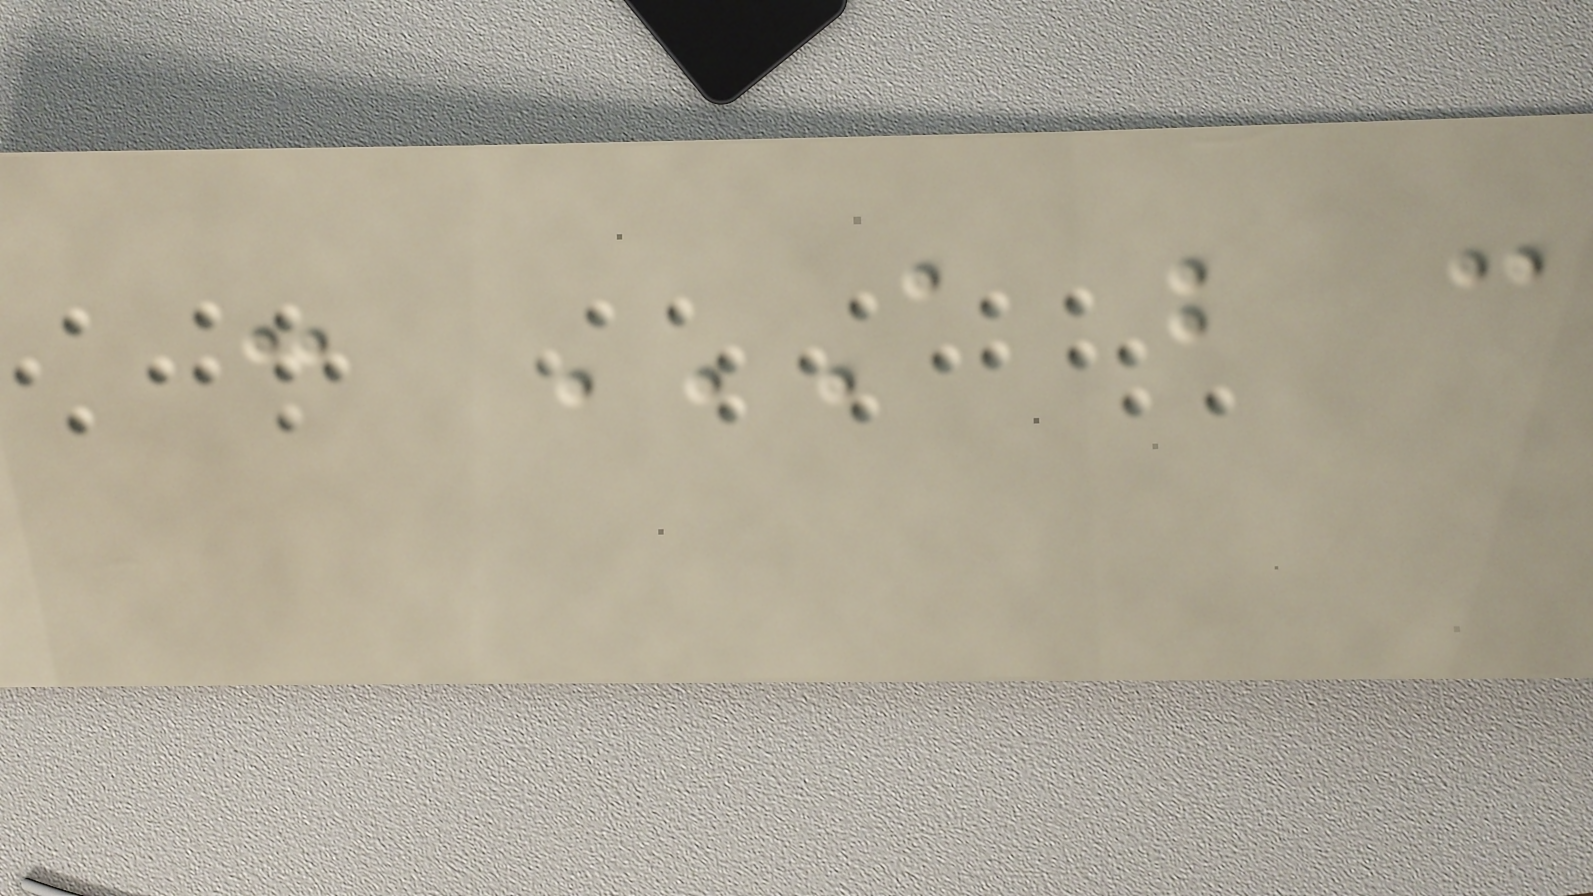: A B C
